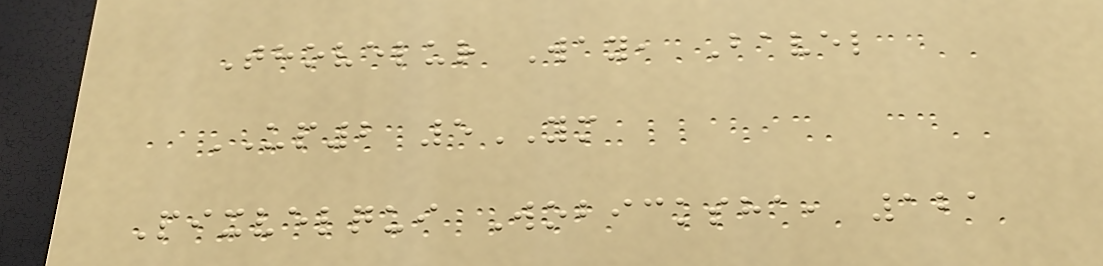Thovelur Way, Bavel
UP2 5YM
Pixvelqui Wobicksha, 121
